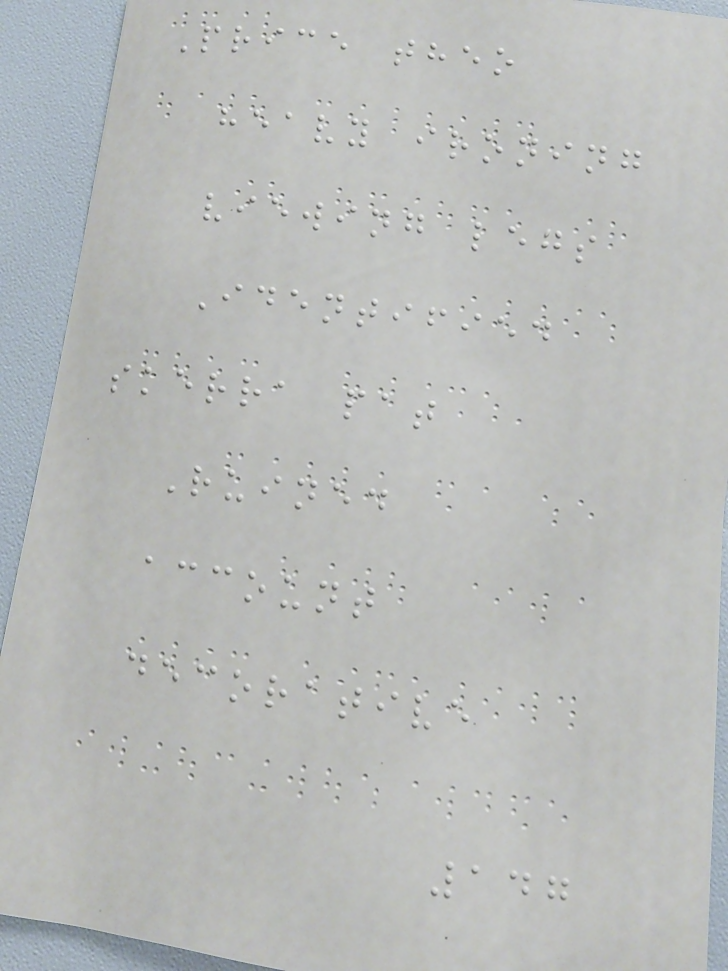Price theo
heavy ironing
viewing legs
Identified
skerra pat
Ruined
account
decorative
147
